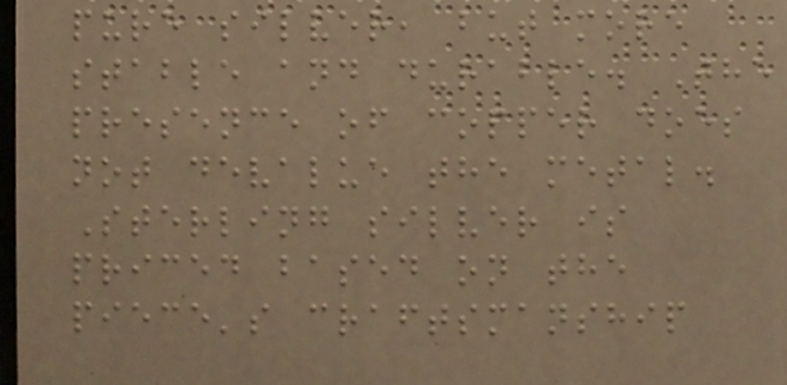pure silver, but more
stable and durable. The
presence of copper does
not devalue the metal.
Sterling silver is
priced based on the
piece's craftsmanship
